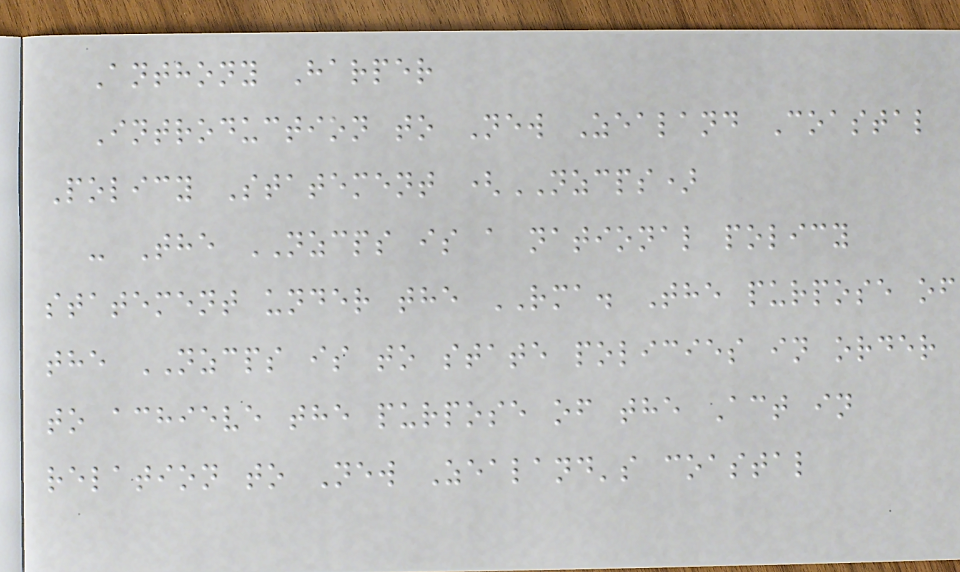Anthony Harper
Introduction to New Zealand Coastal
Policy Statement (NZCPS)
- The NZCPS is a national policy
statement under the RMA. The purpose of
the NZCPS is to state policies in order
to achieve the purpose of the Act in
relation to New Zealand's coastal
